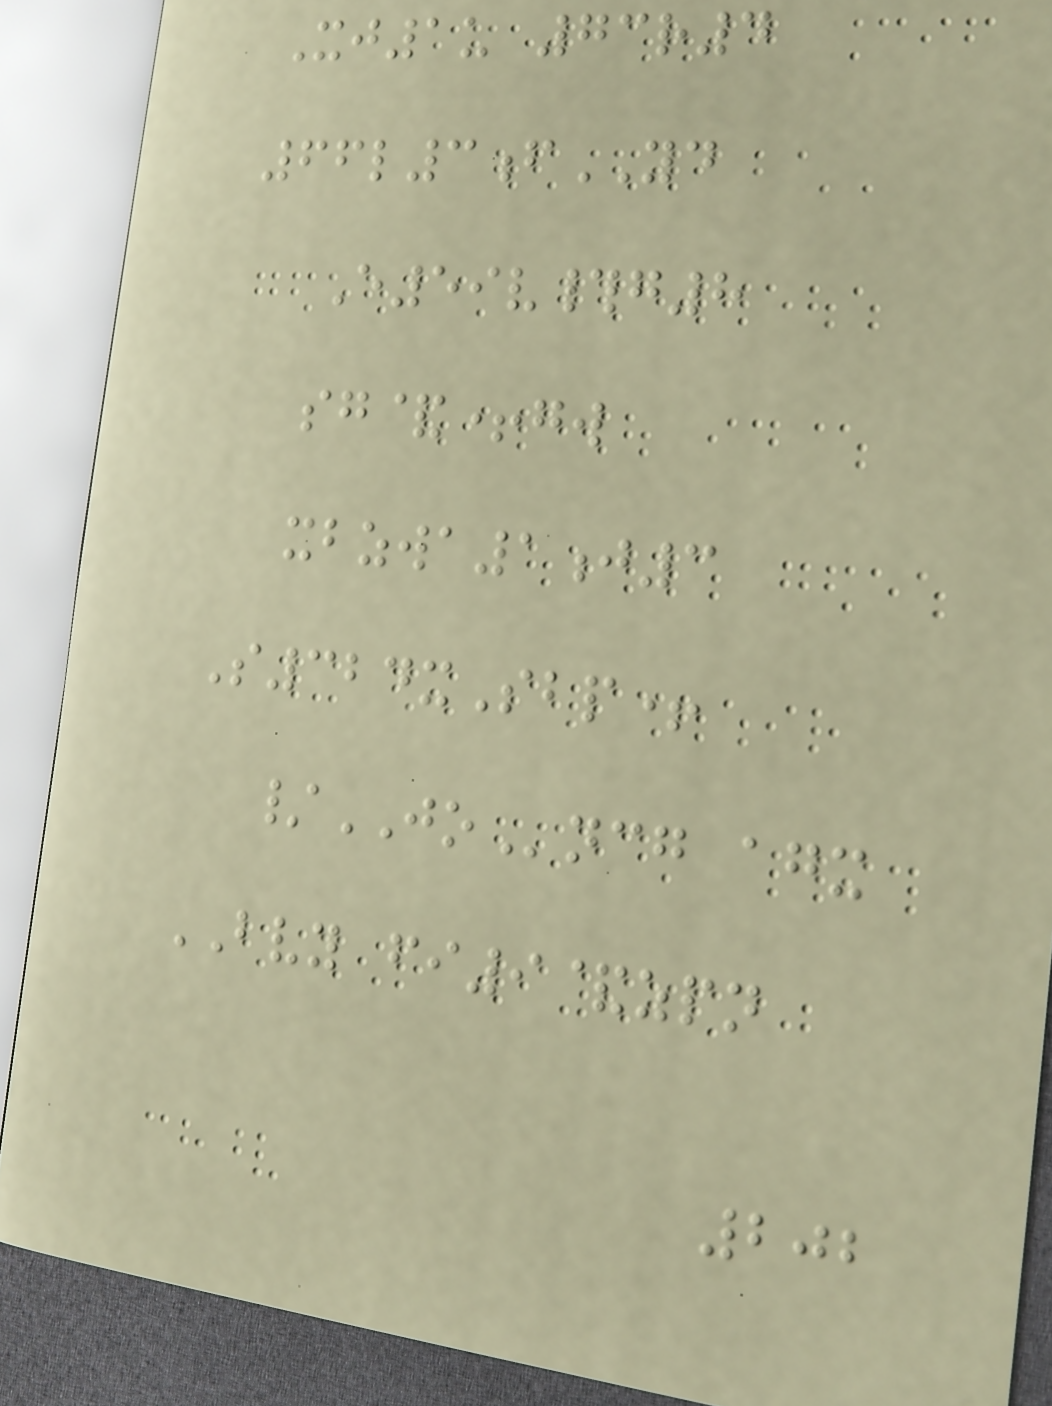Xj1u 73r4
66l3fYD
E59v#g8
sg&+gw
xbzwa1j3
S324xSbp+
/JOncg agx
BVY fi9&zpn
202
